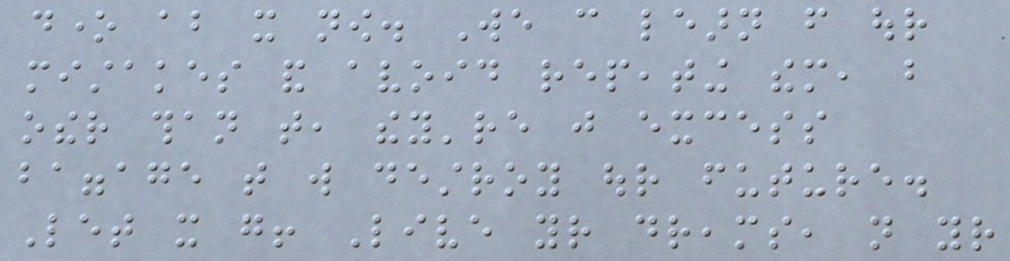done about it now. We can learn from our
mistakes and avoid repeating them, but
other than that, they're just excess
baggage that will destroy our future.
Let it go! Live your dreams, not your
